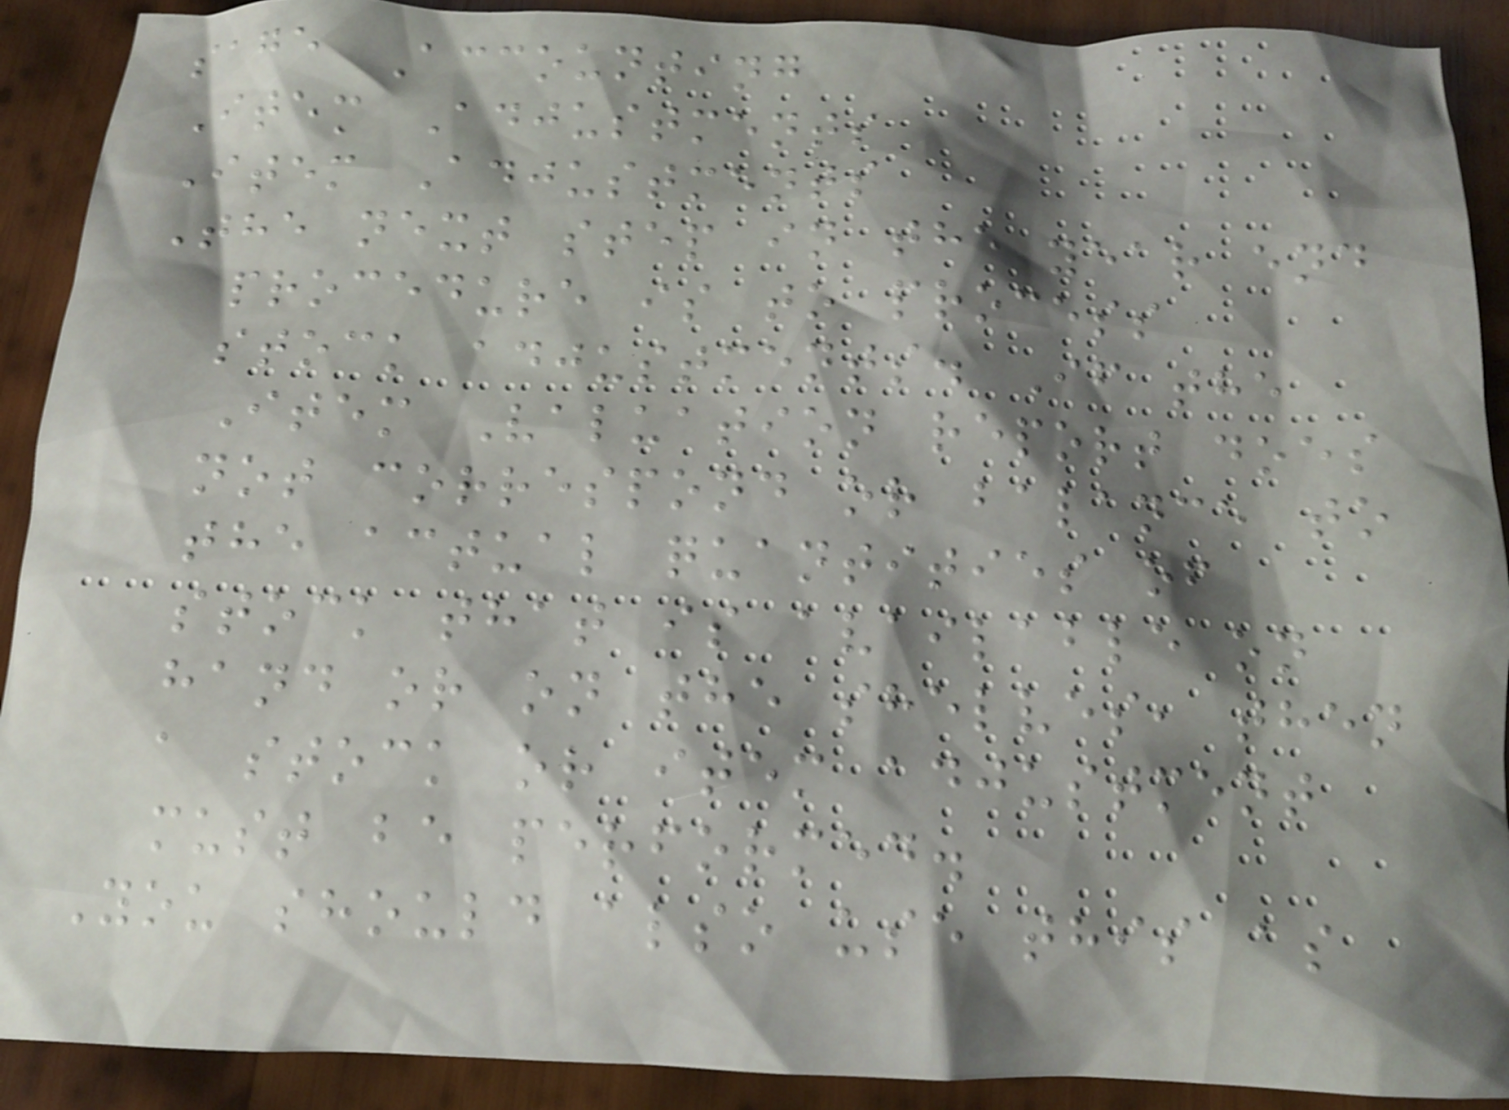sage Accounting
Item Adjustments
Item Adjustments
The next step in the year end
procedure is to process
stock adjustments. If the
Item Valuation report does
not correspond or balance to
the actual quantities of
stock that is available on
hand or on the shelves, then
a stock or item adjustment
must be performed.
You should also use this as
